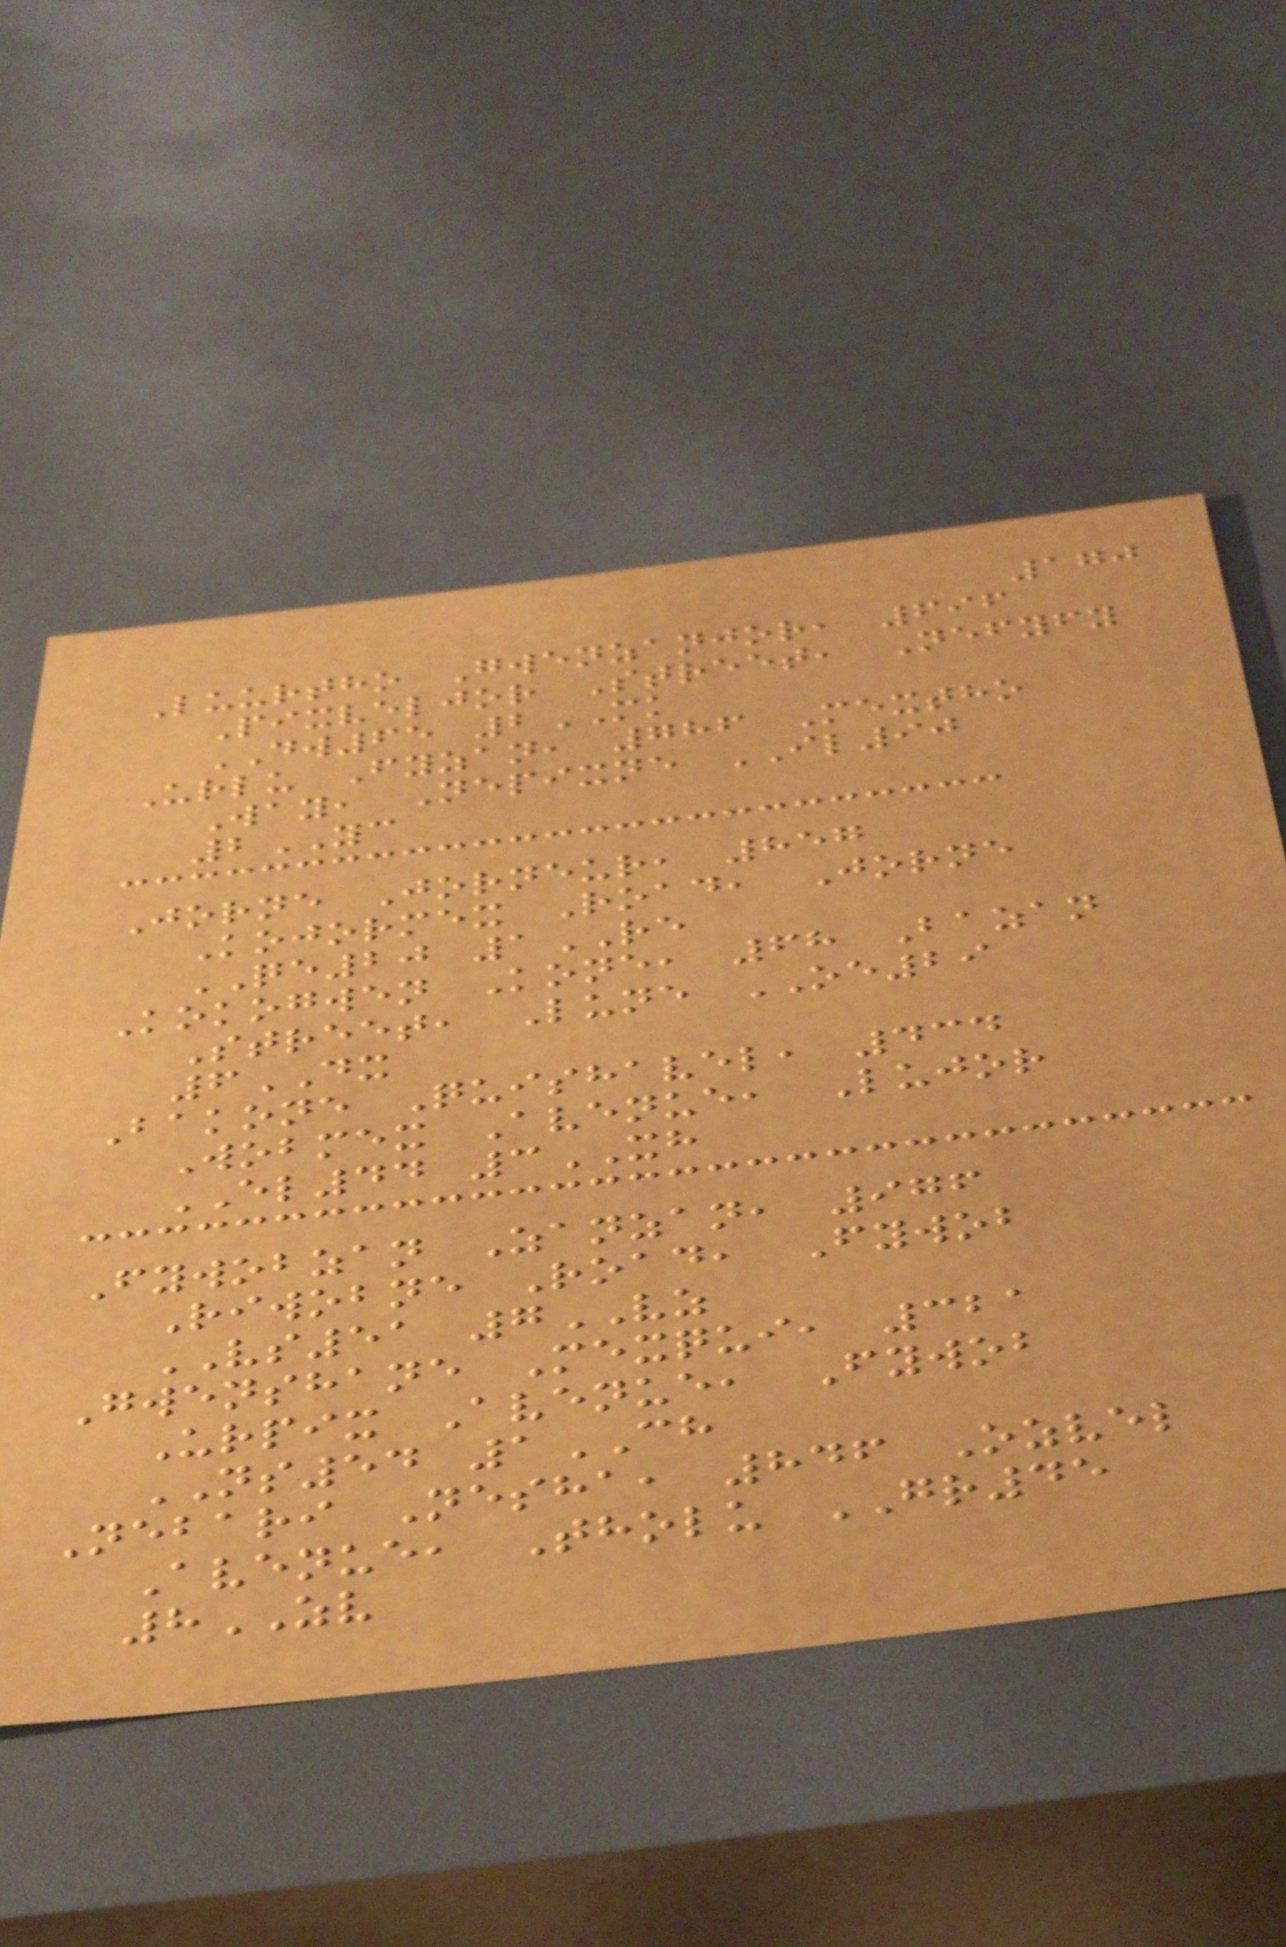170
Luurtho Gwenzanjor, 696
Pixveljor Street, Nefyfy
DW65 2MK
Urlu Fyzan, 786 Mextho
Way, Nepixne IL90
2YC
Jorne Jorneur, 857
Kojormex Road, Jorne
QE20 1RE
Kokogwen Kone, 68 Bazan
Street, Lune OE29
6DX
Bakone Quishavel, 434
Wobmex Avenue, Lujor
EL44 3XH
Fywobzan Zanzan, 976
Riwobne Road, Fywob
VS51 7VZ
Gwenshane Mexqui, 321
Urpix Avenue, Fywob
NS54 1CH
Nebari Nesha, 846 Ozvel
Avenue, Tholu GR45
8ZV
